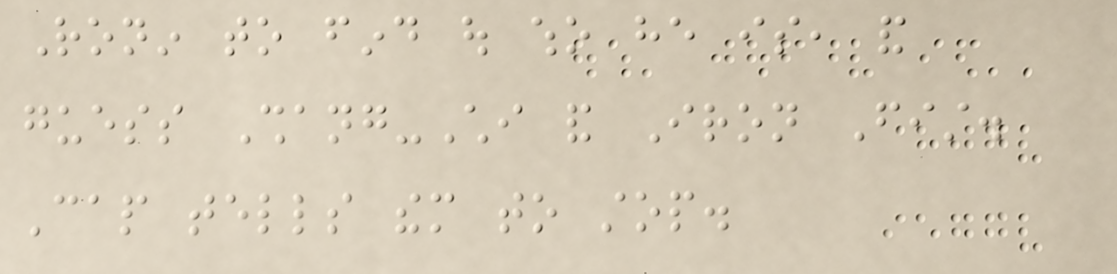Ronin to find out who he is, and
guess Shang-Chi and Iron Fist.
Cap tells them to stop.
